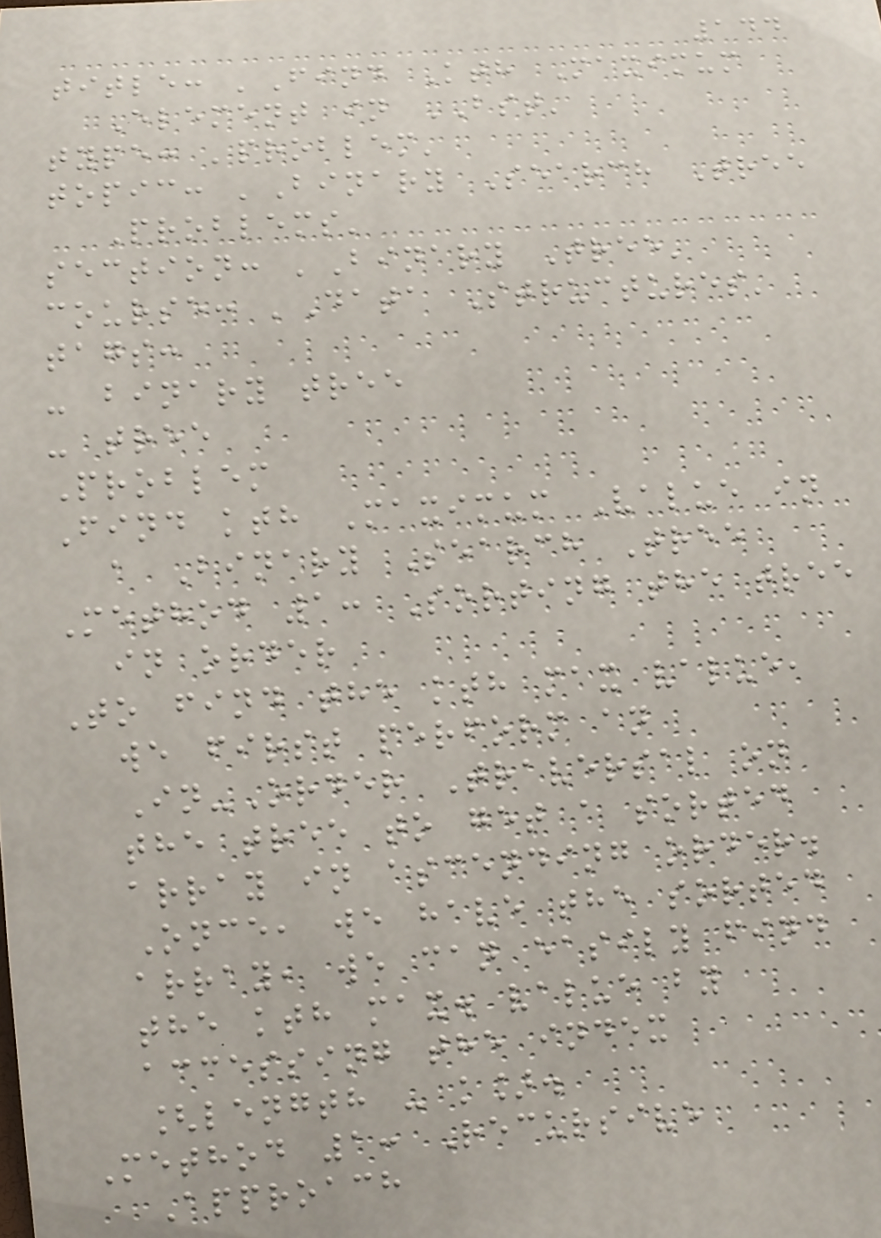144
title: 'Find Kth Maximum
Element in BST'
type: 'problem'
topic: 'Binary Search Tree
Problems'
section: 'Binary Tree'
course: 'Data Structures'
tags:
- binary tree
- tree
Problem
Find kth Maximum Value in
a Binary Search Tree
Method 1: Sorting the tree
in order
To find the kth max value,
we first perform an
In-Order Traversal on
the tree to get a sorted
array in ascending order.
Once, we have the sorted
array, we can easily find
the kth max. value by
accessing the index
[length - k].
Method 1: Recursive
Approach
